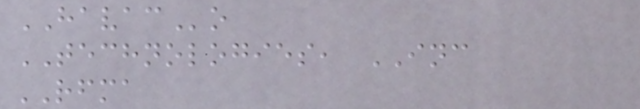HAVACo
TECHNOLOGIES, INC
RFMA
